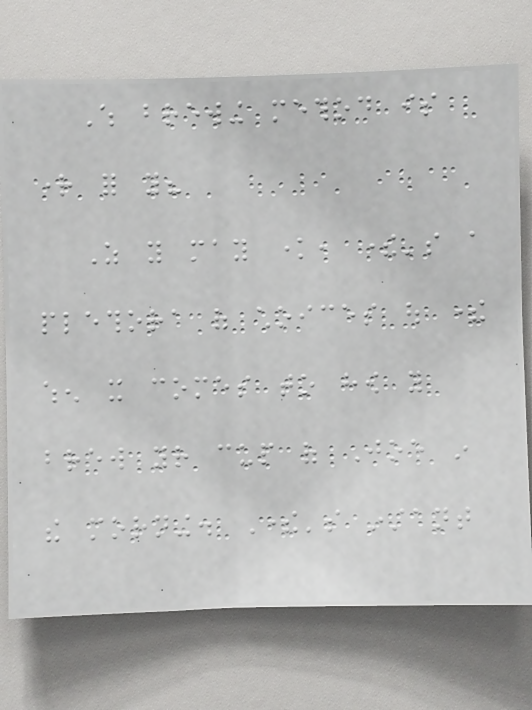Which brewing method is
right for you?
As you may know, there's a
plethora of choices out there
when it comes to how you
brew your cup of Joe in
the morning. There's instant
